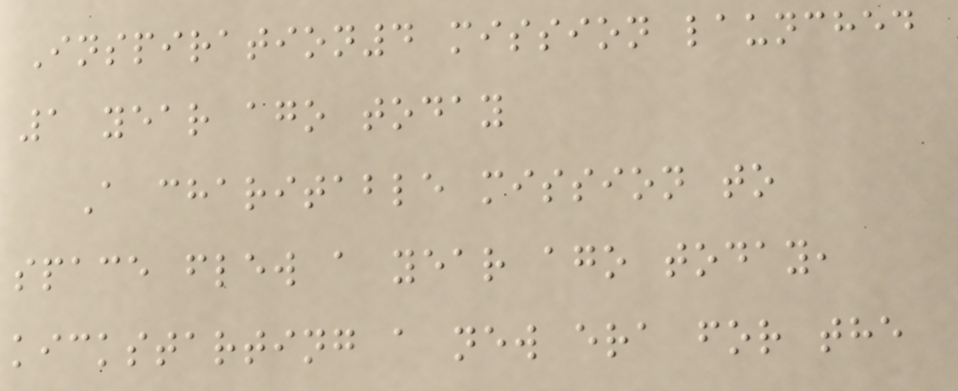Inspiration4 mission launched
1 year ago today
A charitable mission to
space flew a year ago today,
kickstarting a new era for the
